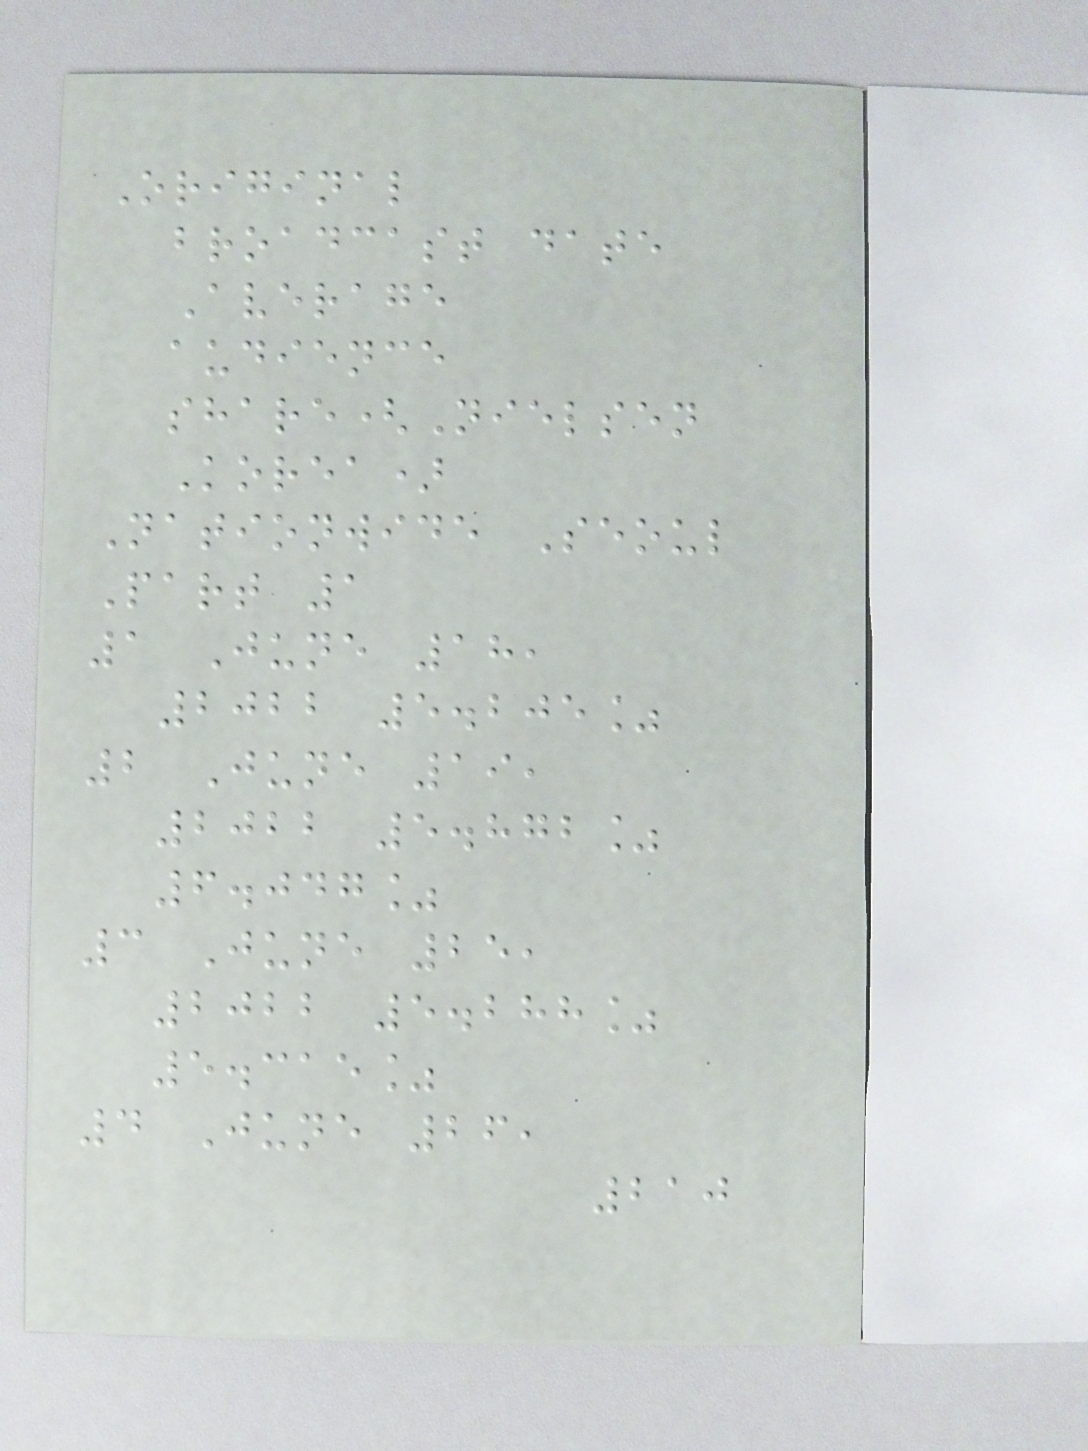Original
broadcast date
Average
audience
share(Nielsen
Korea)
Nationwide Seoul
Part 1
1 June 18,
2022 5.205%
2 June 19,
2022 5.872%
6.047%
3 June 25,
2022 5.288%
5.315%
4 June 26,
210
